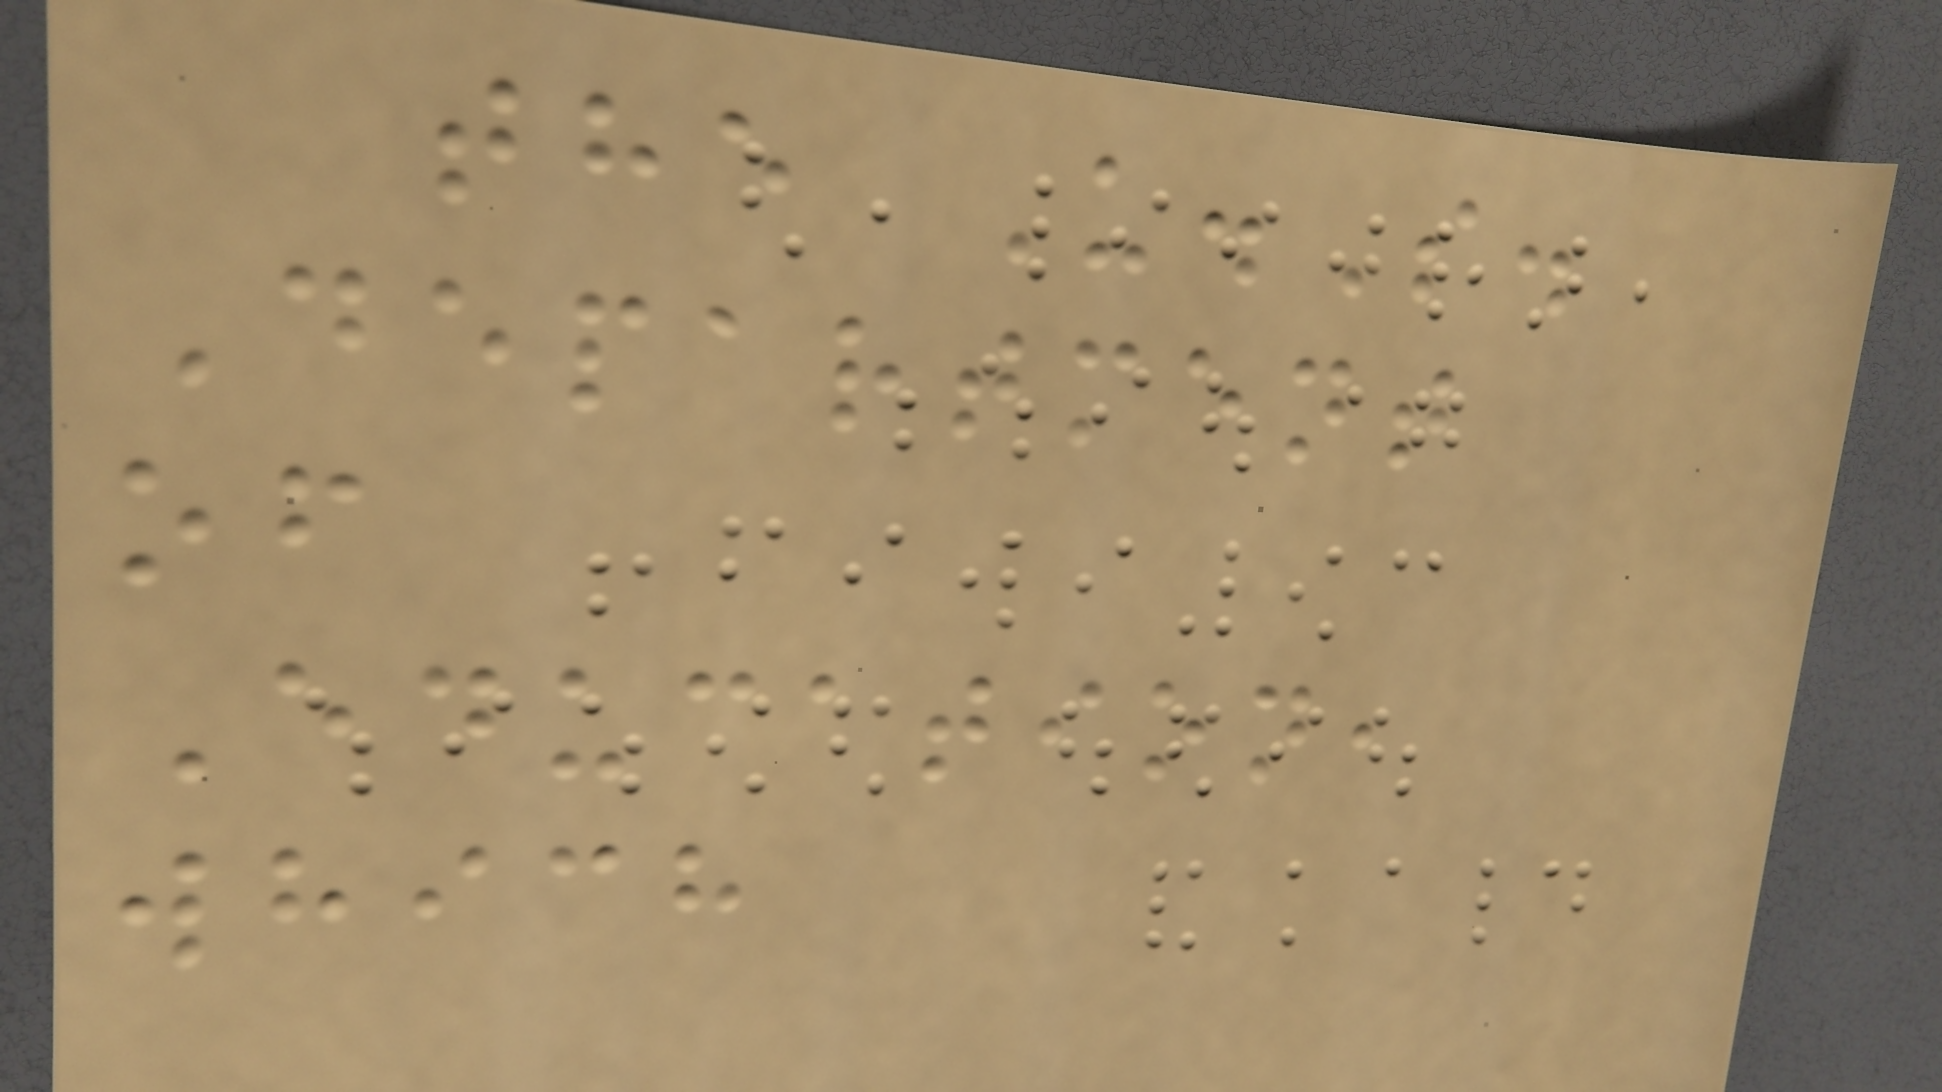the U.S.
Department
of
Education,
which
